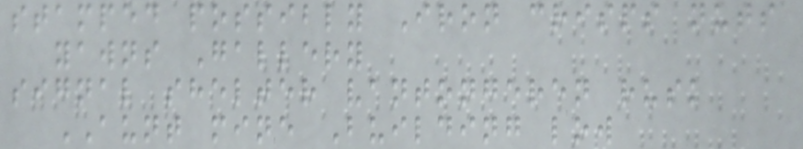stamped possibly Iron crisps nuts
yawns Gallery
signal shelter vantongeren rusk
AUNT mine Building low
